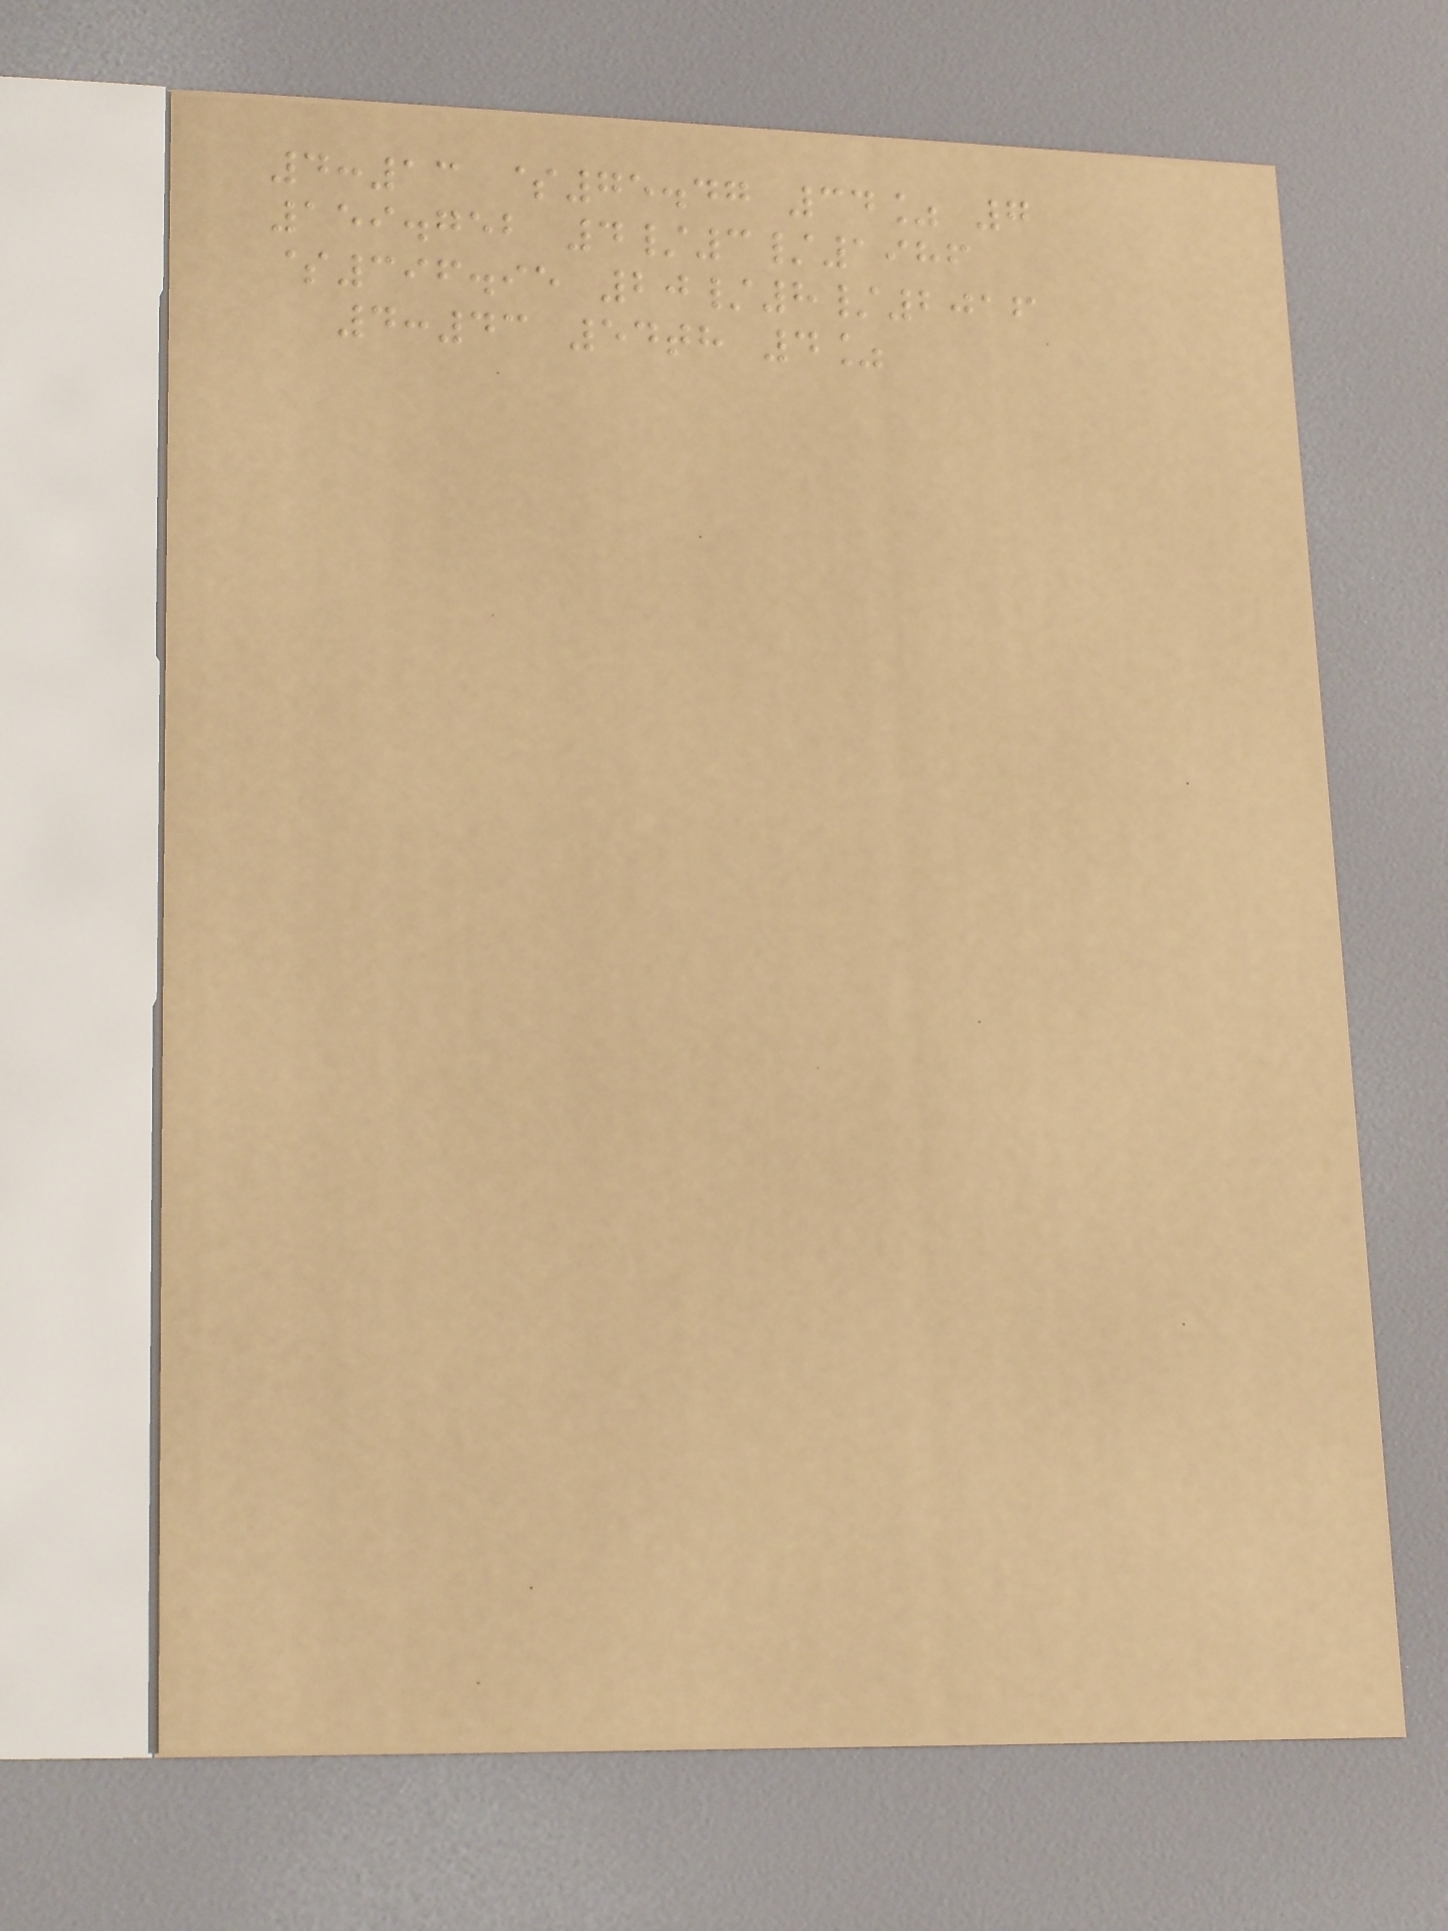4:13 $75.47 34% 7
159.752 4/3/1986
$396.95 20/8/2016
4:43 54th 4%
